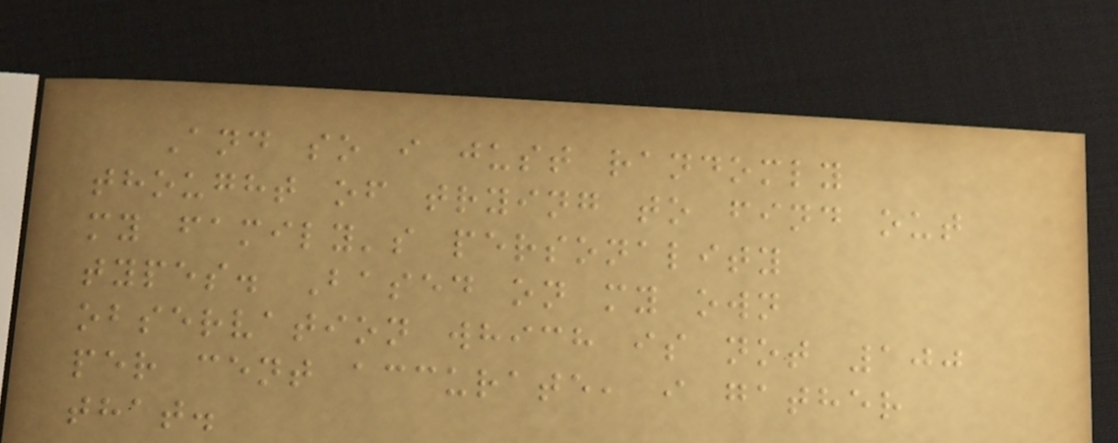And so i just randomly
thought of trying to find out
my family's personality
types. Based on my own
observation which is not 100
per cent accurate, i gather
that.
